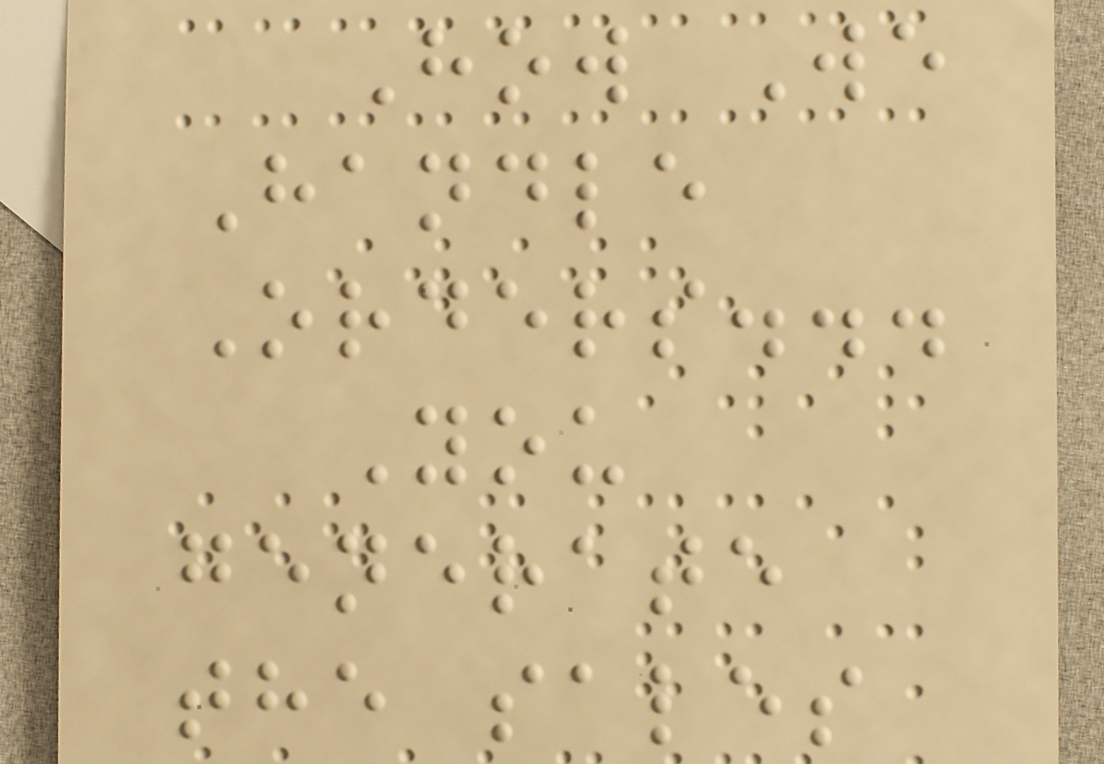How We
Handle
Orders...
You
generate
the sales
